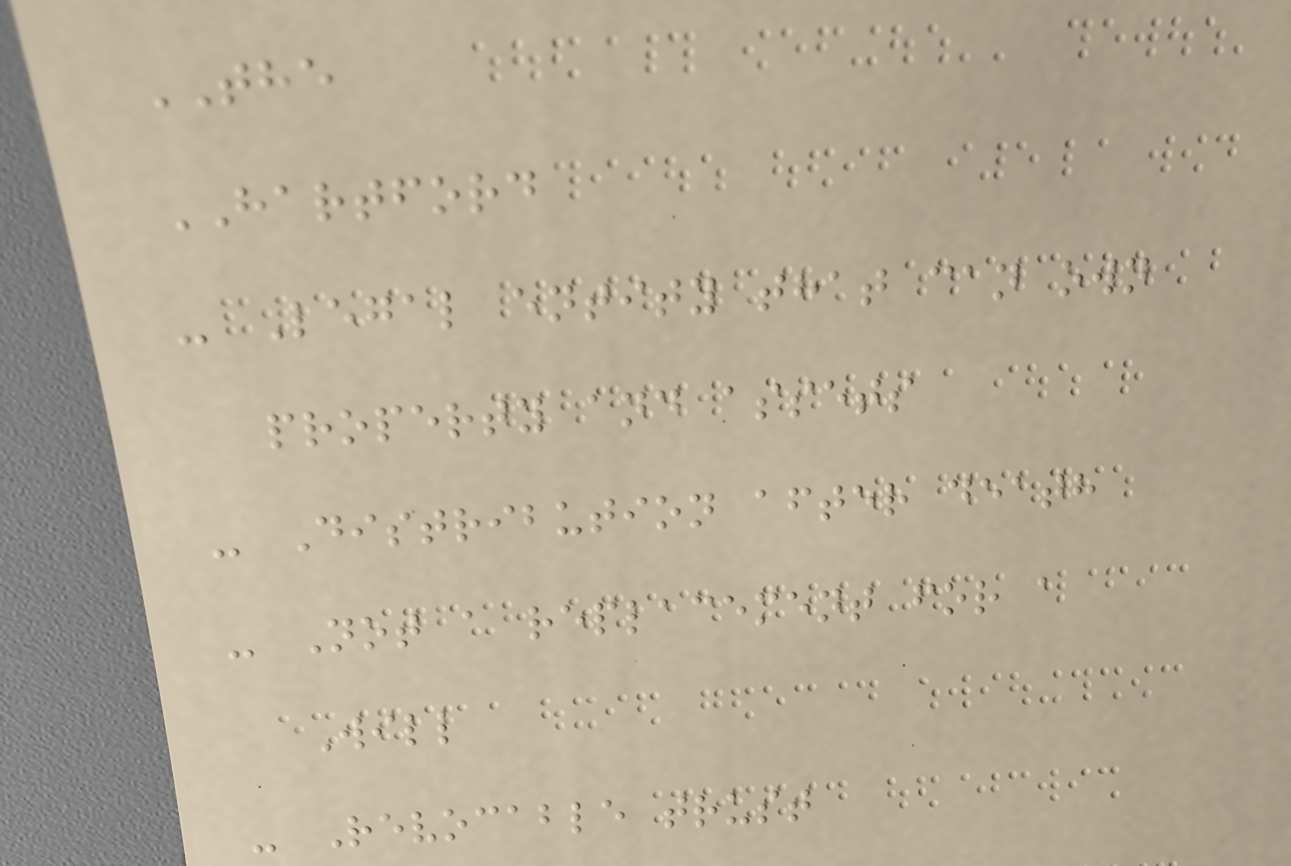THE
HARTFORD
- Legal entity that can own
property and assets
- Distribution after death
- Not a replacement for a
Will
- Revocable trust
